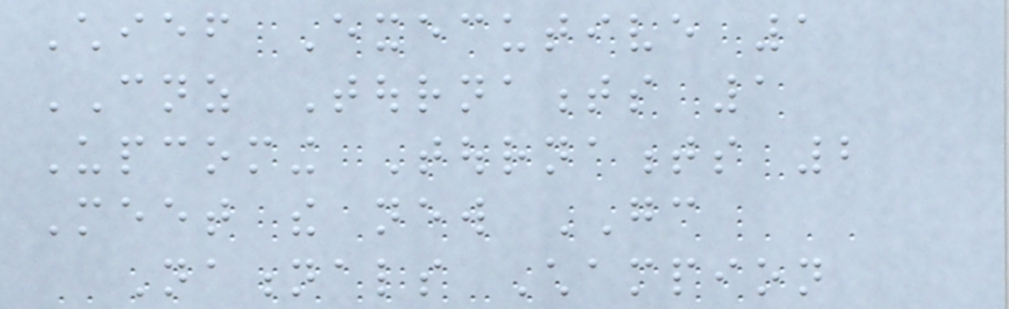Chief Executive 1
CNZ Tournaments 1
Upcoming Tournaments 2
Meet the new GC
Nationals Champion
